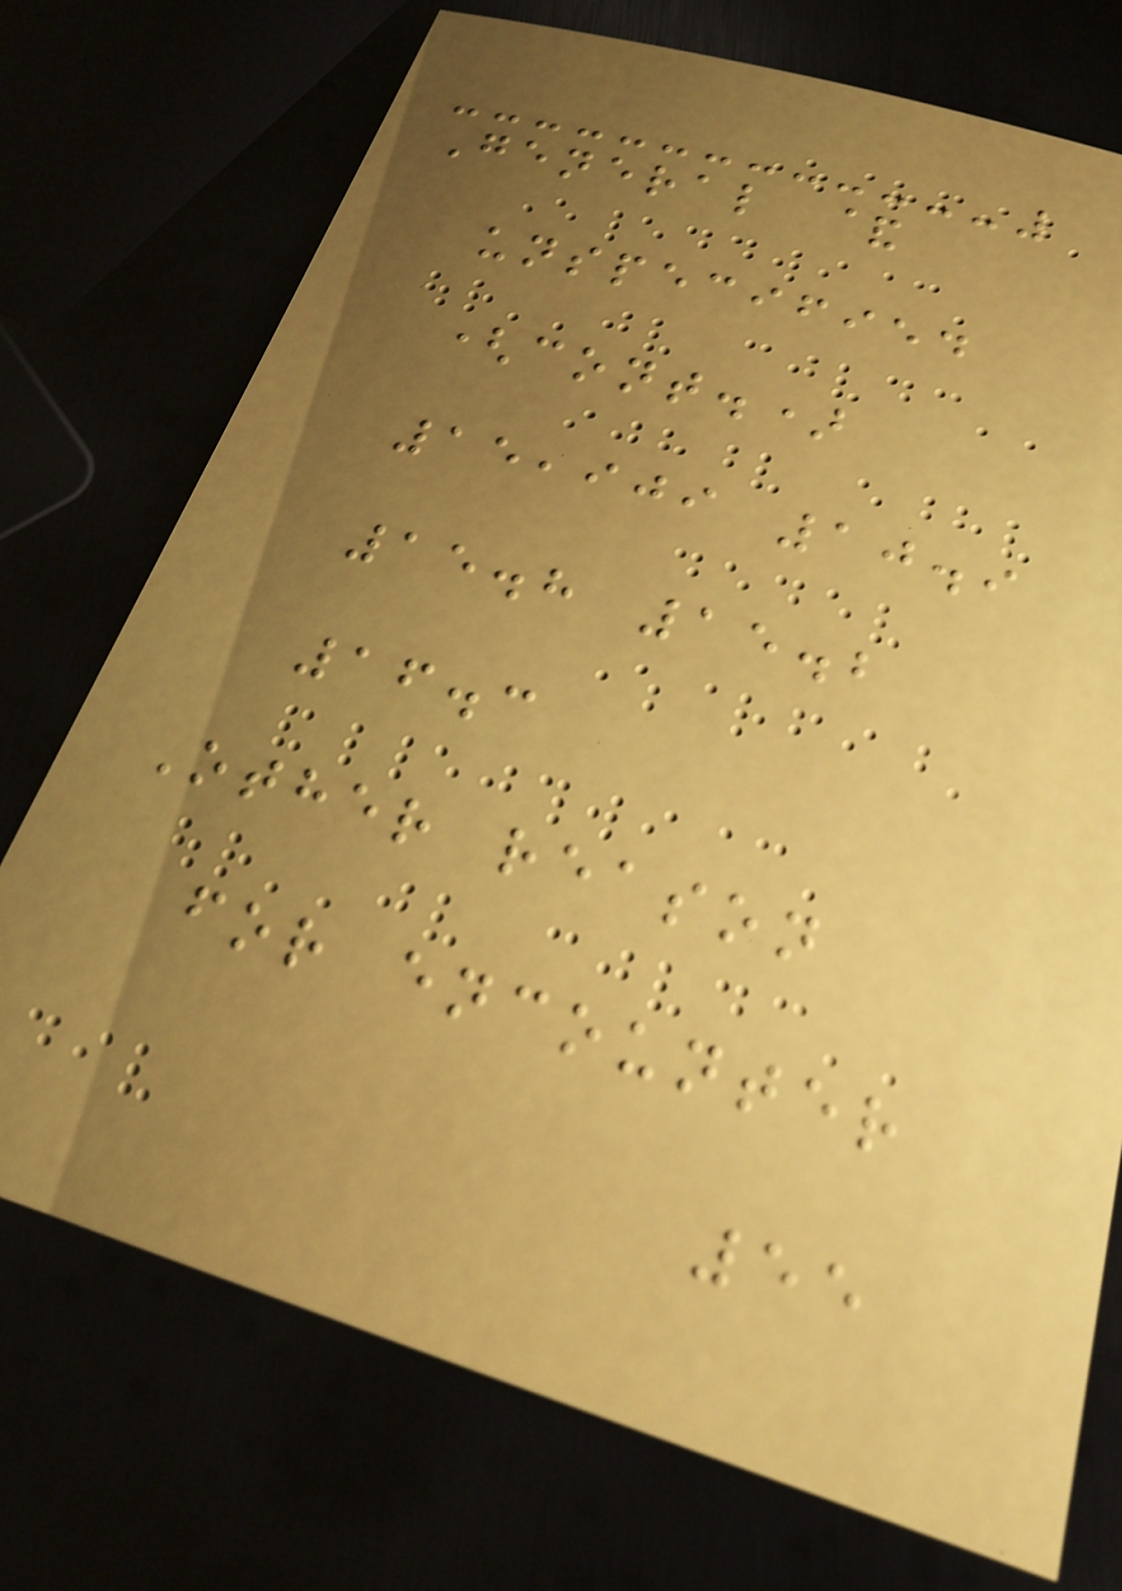General &
unspecified
(cont.)
15,909 10.9
15.8 15.2
16.3
Other reason
for encounter
55
